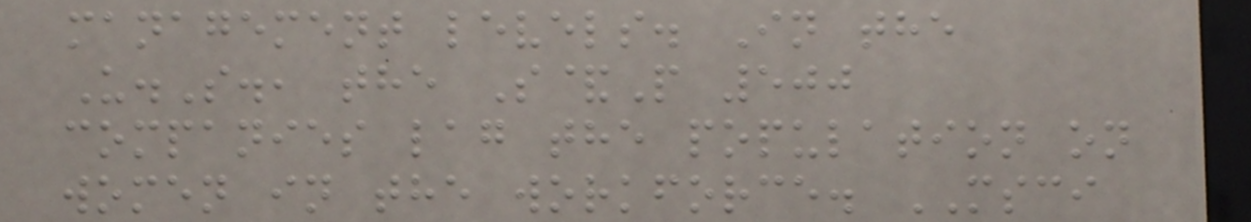management levels. In the
U.S., the S&P 500
companies lag the population on
women in the workforce. MSCI
